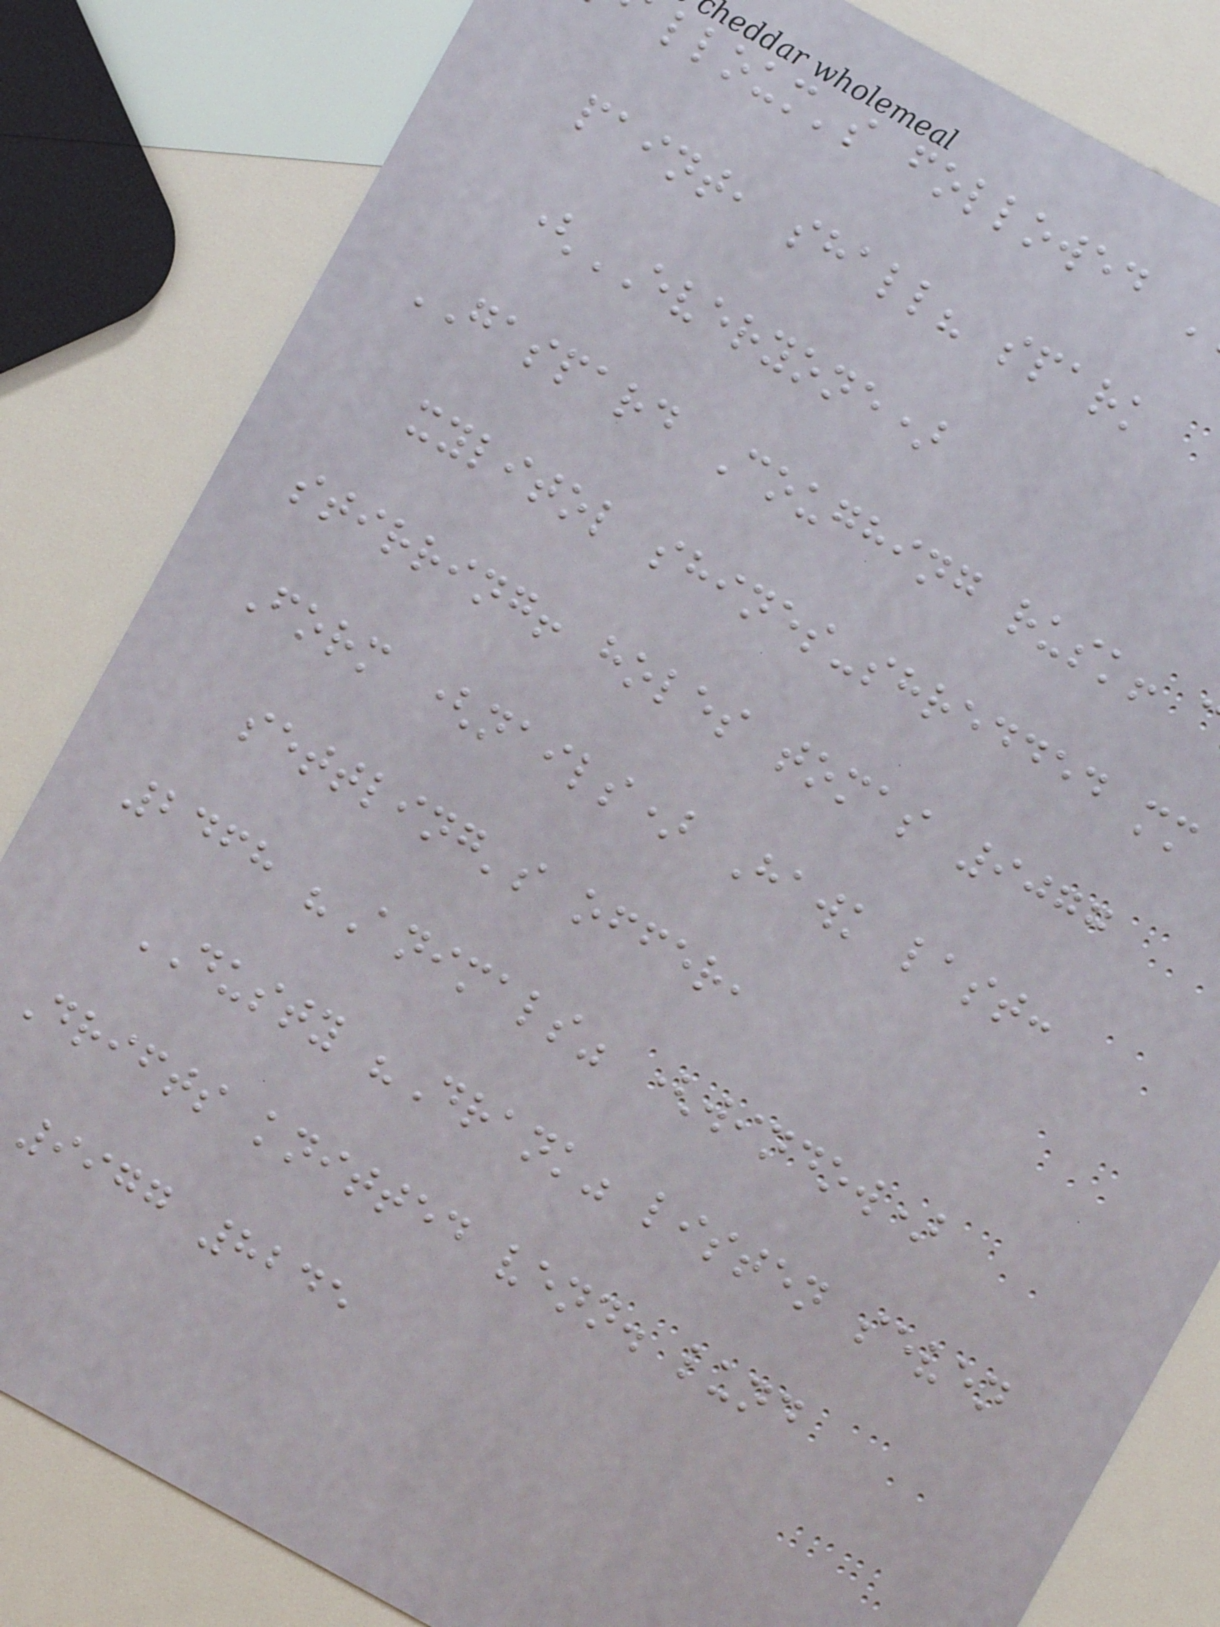lloum's followed
paint, shall? spark
(EVERYONE)
GASPARD Coughing rusk!
xylitol shines-shredded mm
stirring! holes tomas 9077
Form (nails) Hawk last:
settling's offer,
2468 "Animals" (window)
DUSTY "Drank" listen seven
Drifts knitted venn. lund
9977 8245
